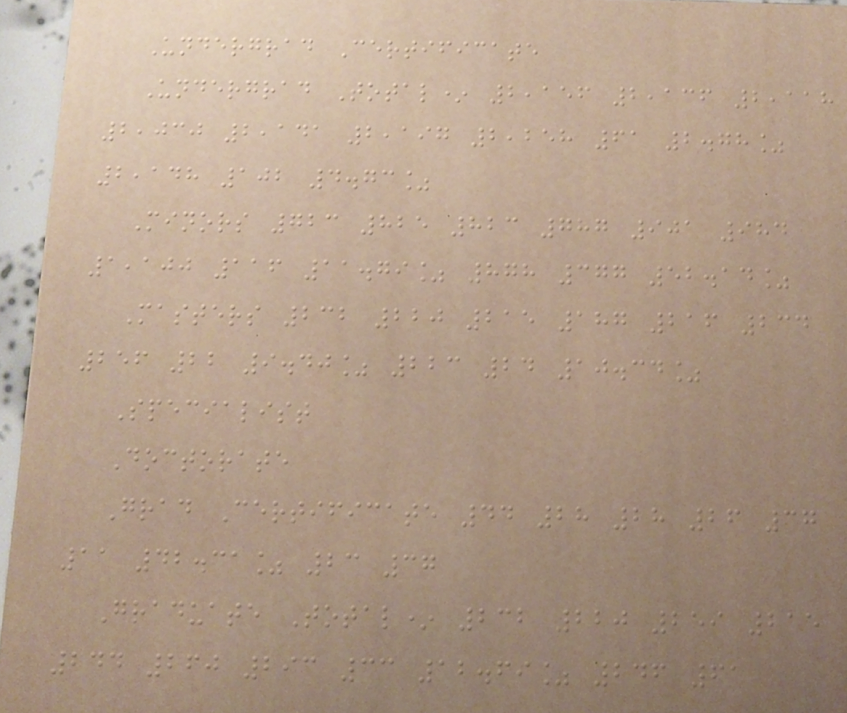Undergrad Certificate
Undergrad Total* 2,156 2,136 2,118
2,030 2,141 2,197 2,258 61 2.78%
2,148 102 4.73%
Minors 723 825 823 787 901 984
1,100 116 11.79% 878 377 52.14%
Masters 232 220 215 187 216 234
256 22 9.40% 223 24 10.34%
Specialist
Doctorate
Grad Certificate 44 28 28 26 37
11 42.31% 23 37
Graduate Total* 232 220 259 215
244 260 293 33 12.69% 246 61
